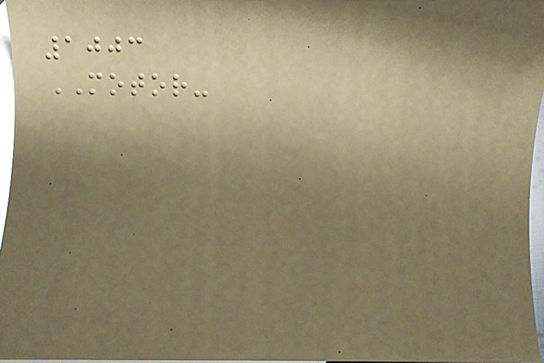1003
MOTOR-
